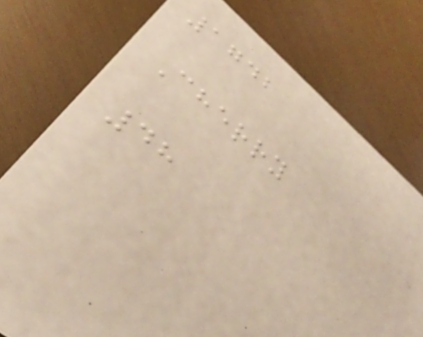1742
Cherry
48
